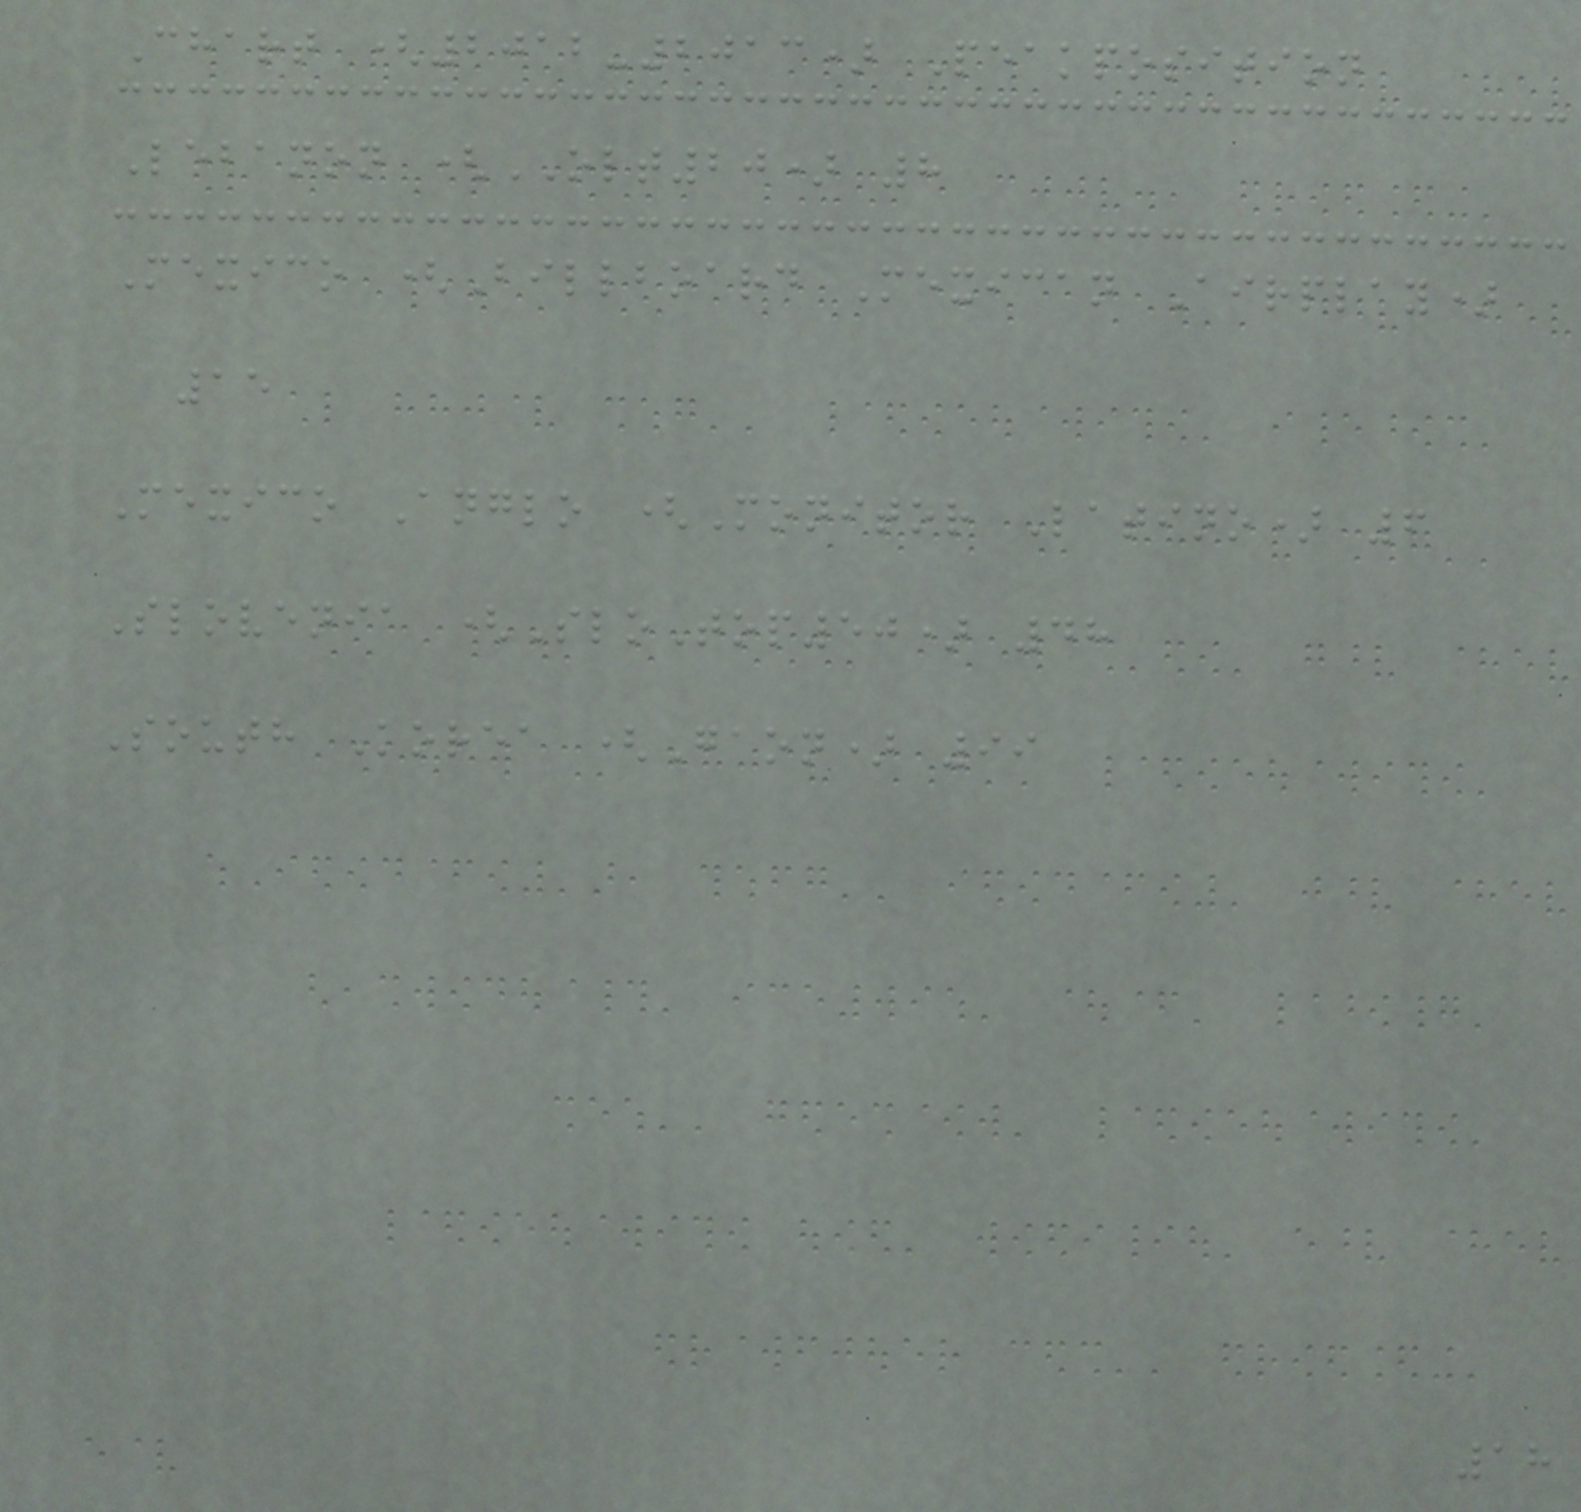Chart (2012-2013) Peakposition
Lebanon (OLT20) 8
Mexico (Billboard Mexican Airplay)
15
Mexico Anglo (Monitor Latino) 6
Slovenia (SloTop50) 48
South Korea (Gaon) 99
18
